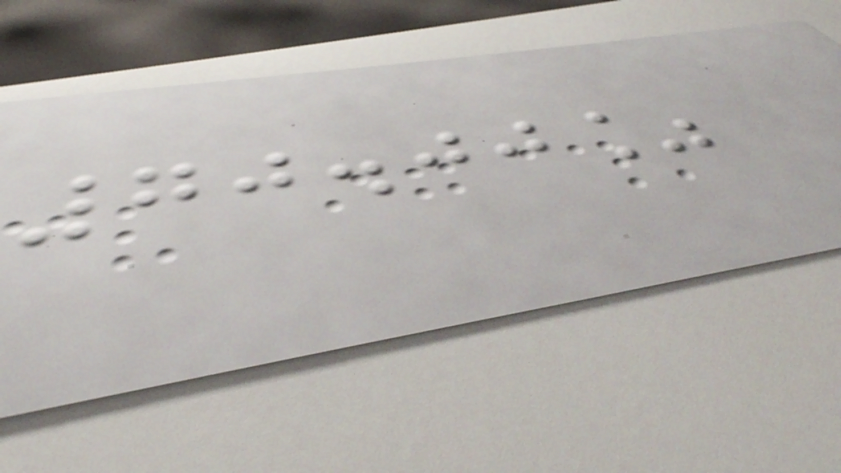70.00%
